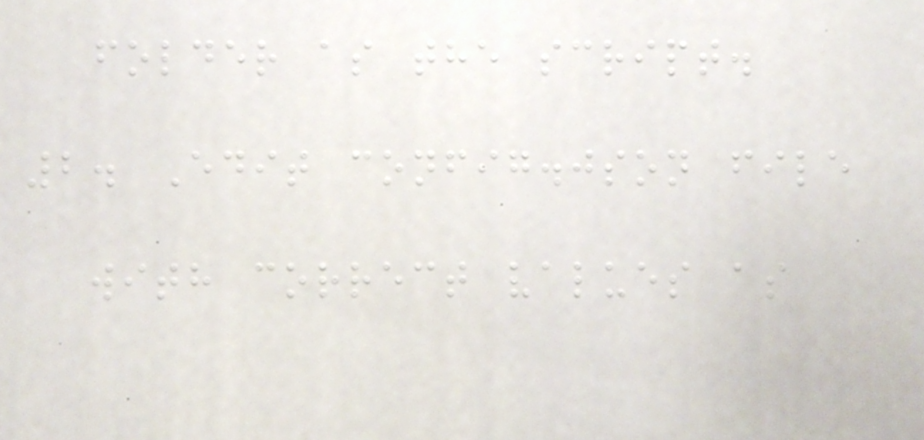folder as the script.
2. Edit config.json file
with correct values as
